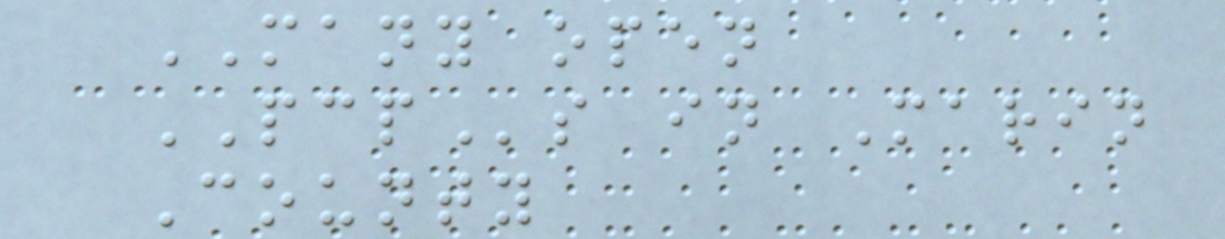MANY open
PCPs in Marin
County
